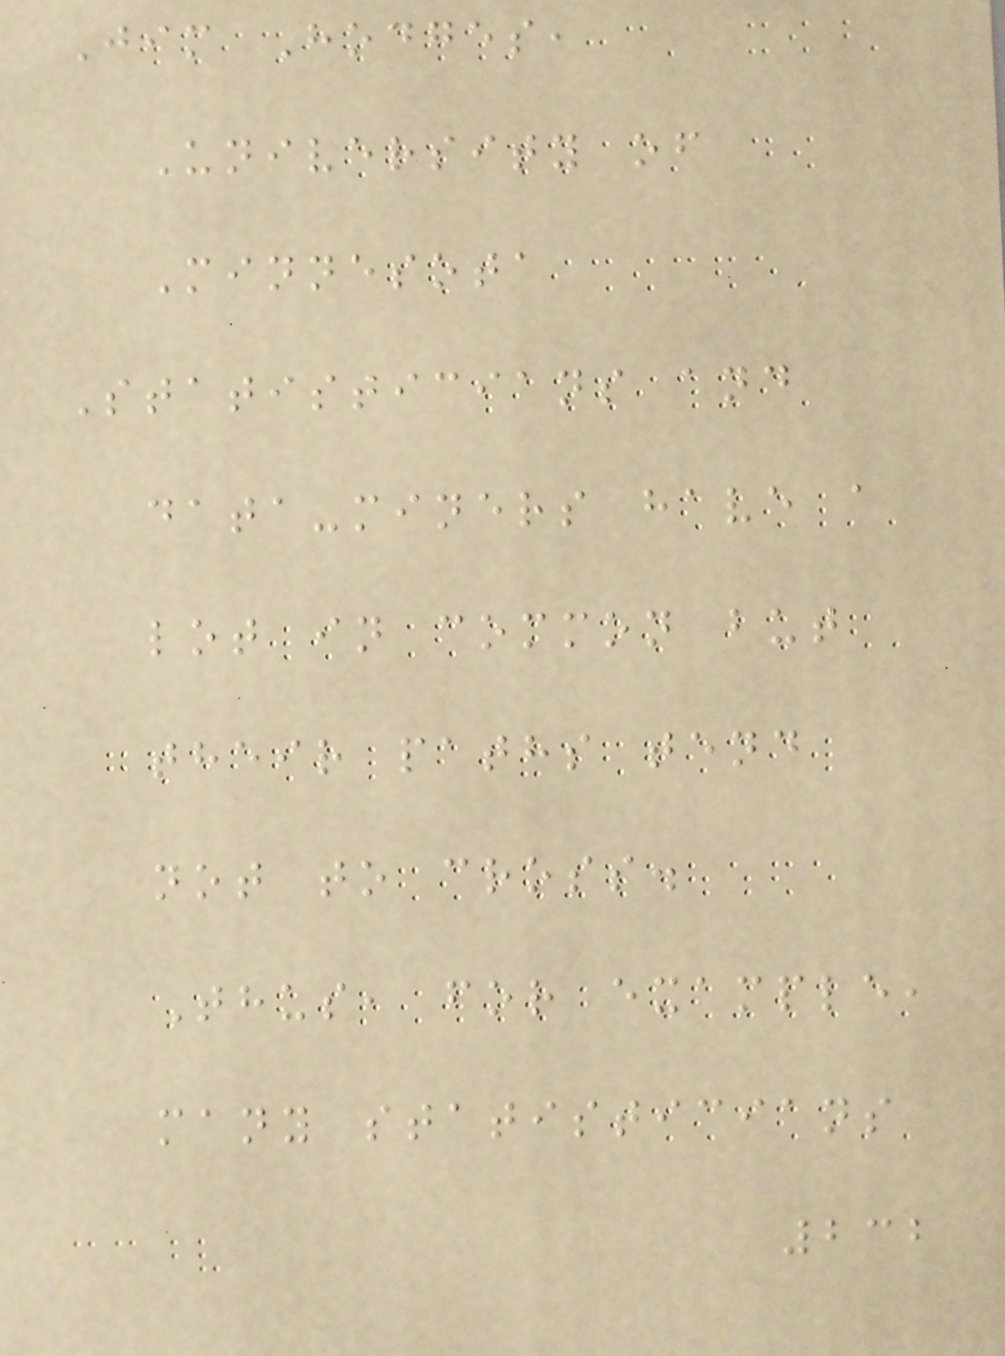Jim Hodges,
University of
Minnesota
Statisticians and
data-miners have a
lot in common but
their paths tend
not to cross.
Thus, for example,
many statisticians
232
